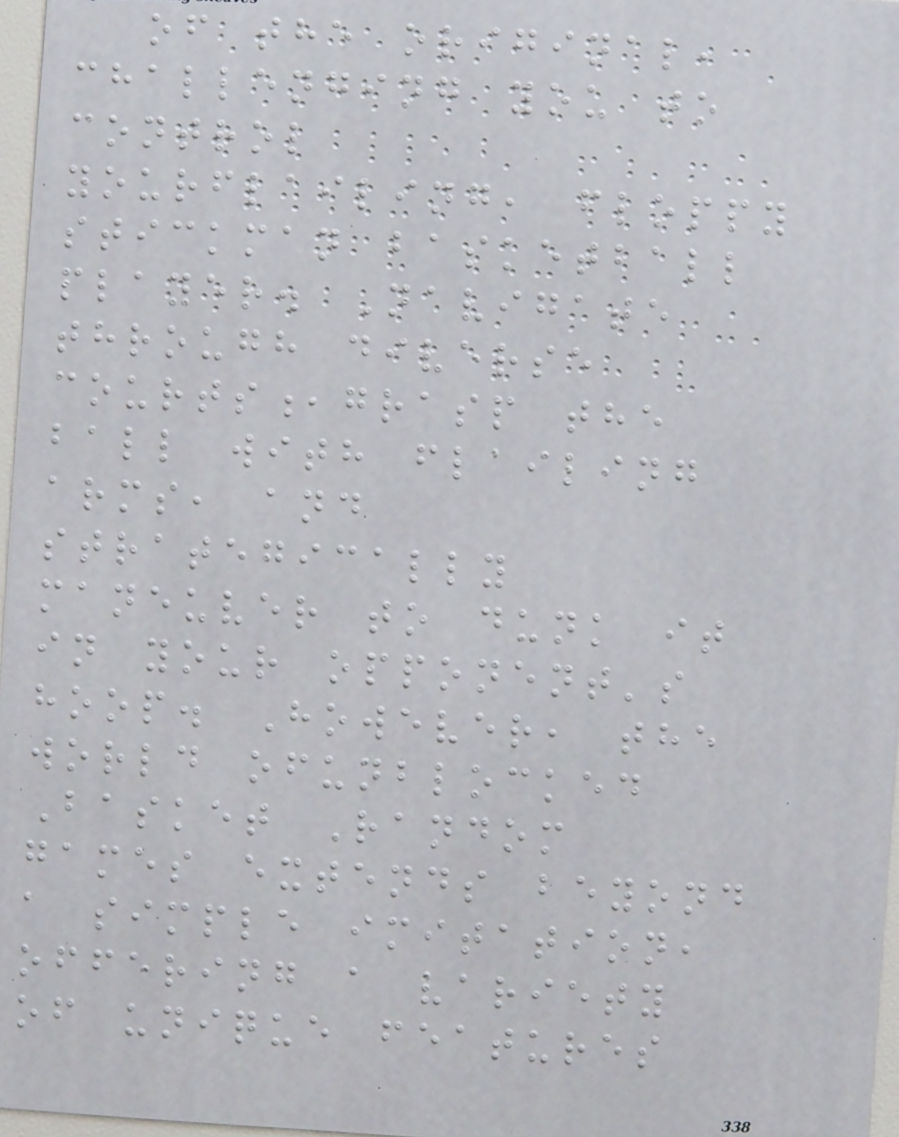of the original,
challenging you to
control
yourflailing, floppy
stickman basketball
player. Navigate
through diverse
courts,grasp the
ball with flailing
arms, and
strategically
maneuver to dunk it
in your opponent's
hoop. However, the
world ofunblocked
Basket Random
games extends beyond
a simple imitation,
offering a variety
of unique features
